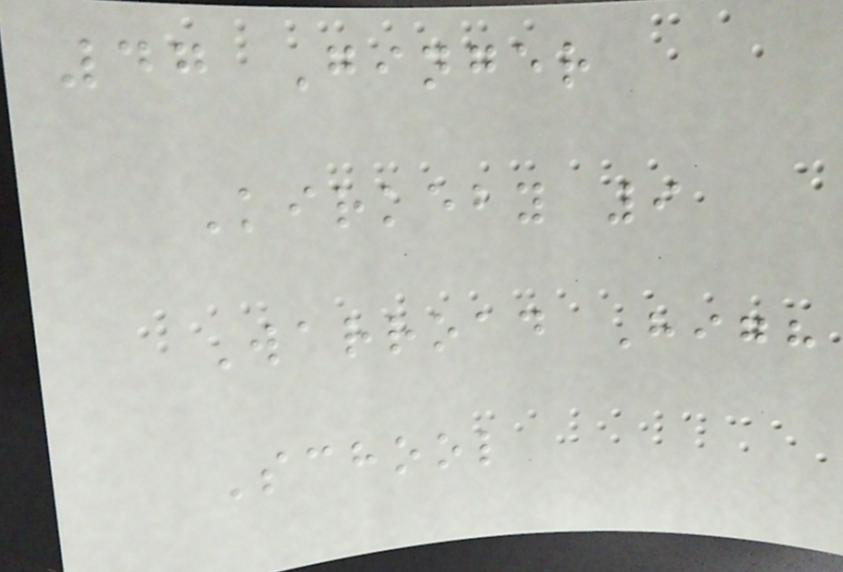47 Ginger
Kirkeby 9
Warroad High
School
